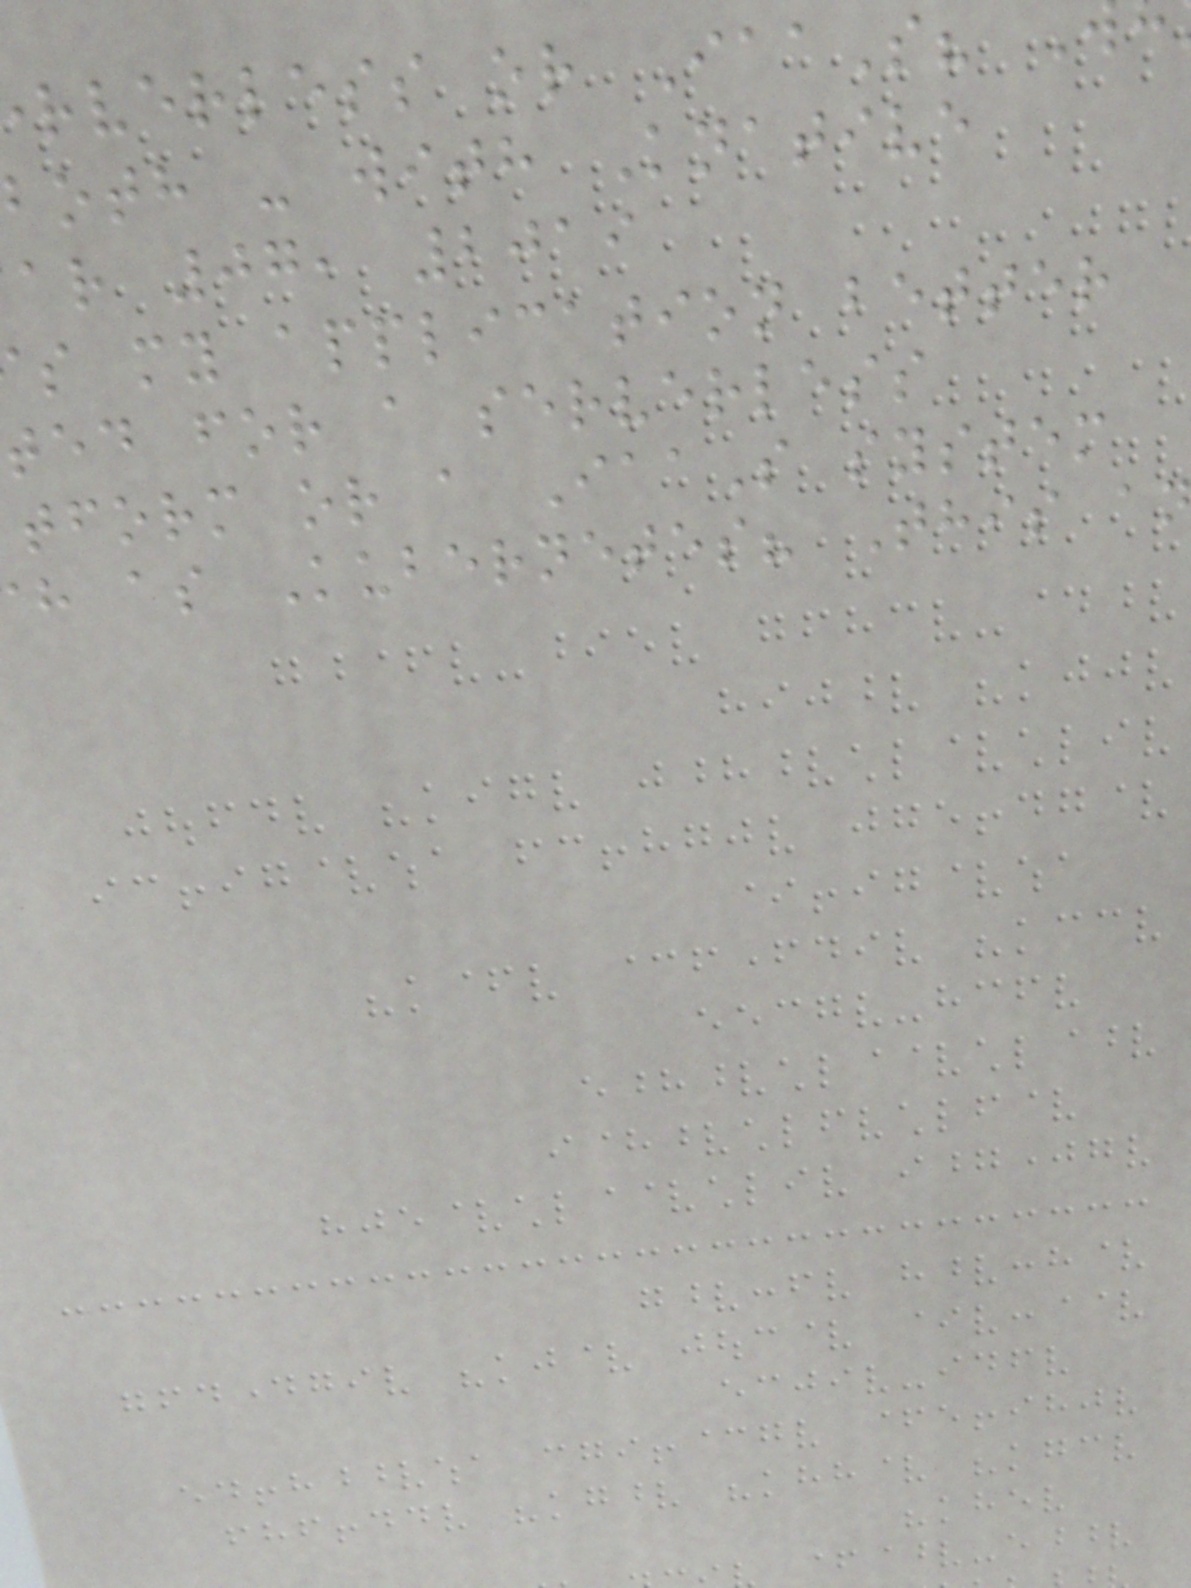rverless or IaaS?
both - with Knative
ar 07, 2019
s my application better
ted for a serverless
tform or a IaaS system
h as Kubernetes? This a
